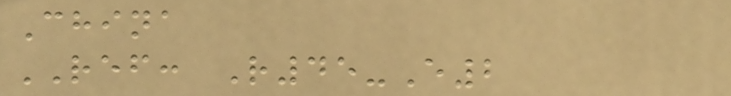China
REF: R45-E2
